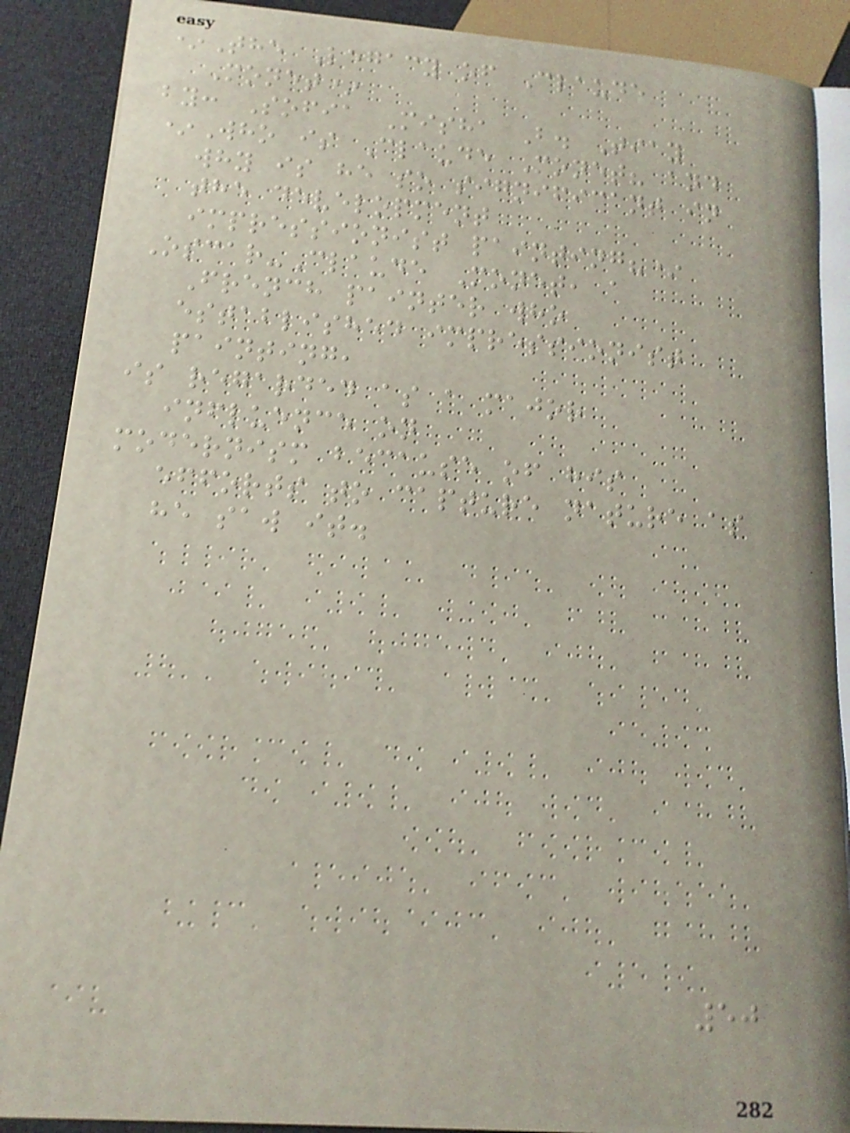*The Legacy of Claude
Monet*
by: Sofia Misha B. Tiay
*Who is Claude Monet? and
why is he so significant in
the development
impressionist painting?*
Oscar-Claude Monet, a
French painter who
established impressionist
painting,
is regarded as a major
influence on
modernism because of his
efforts to capture nature as
he saw it.
50
